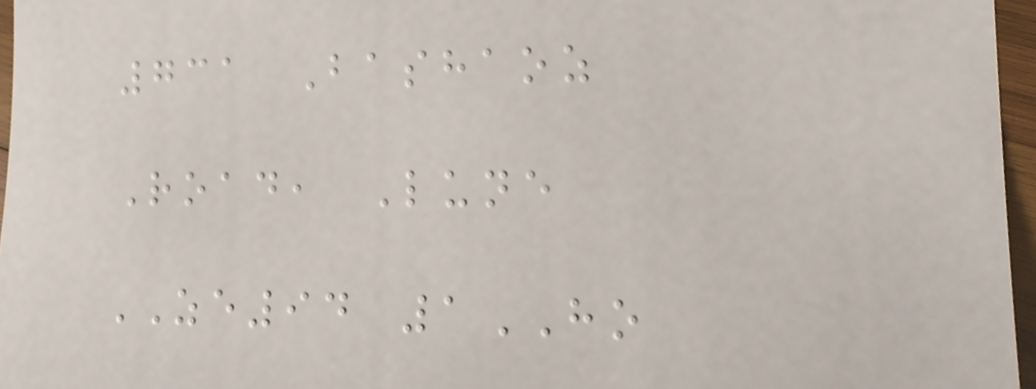731 Bashaoz
Road, Lune
ZE94 1HO
